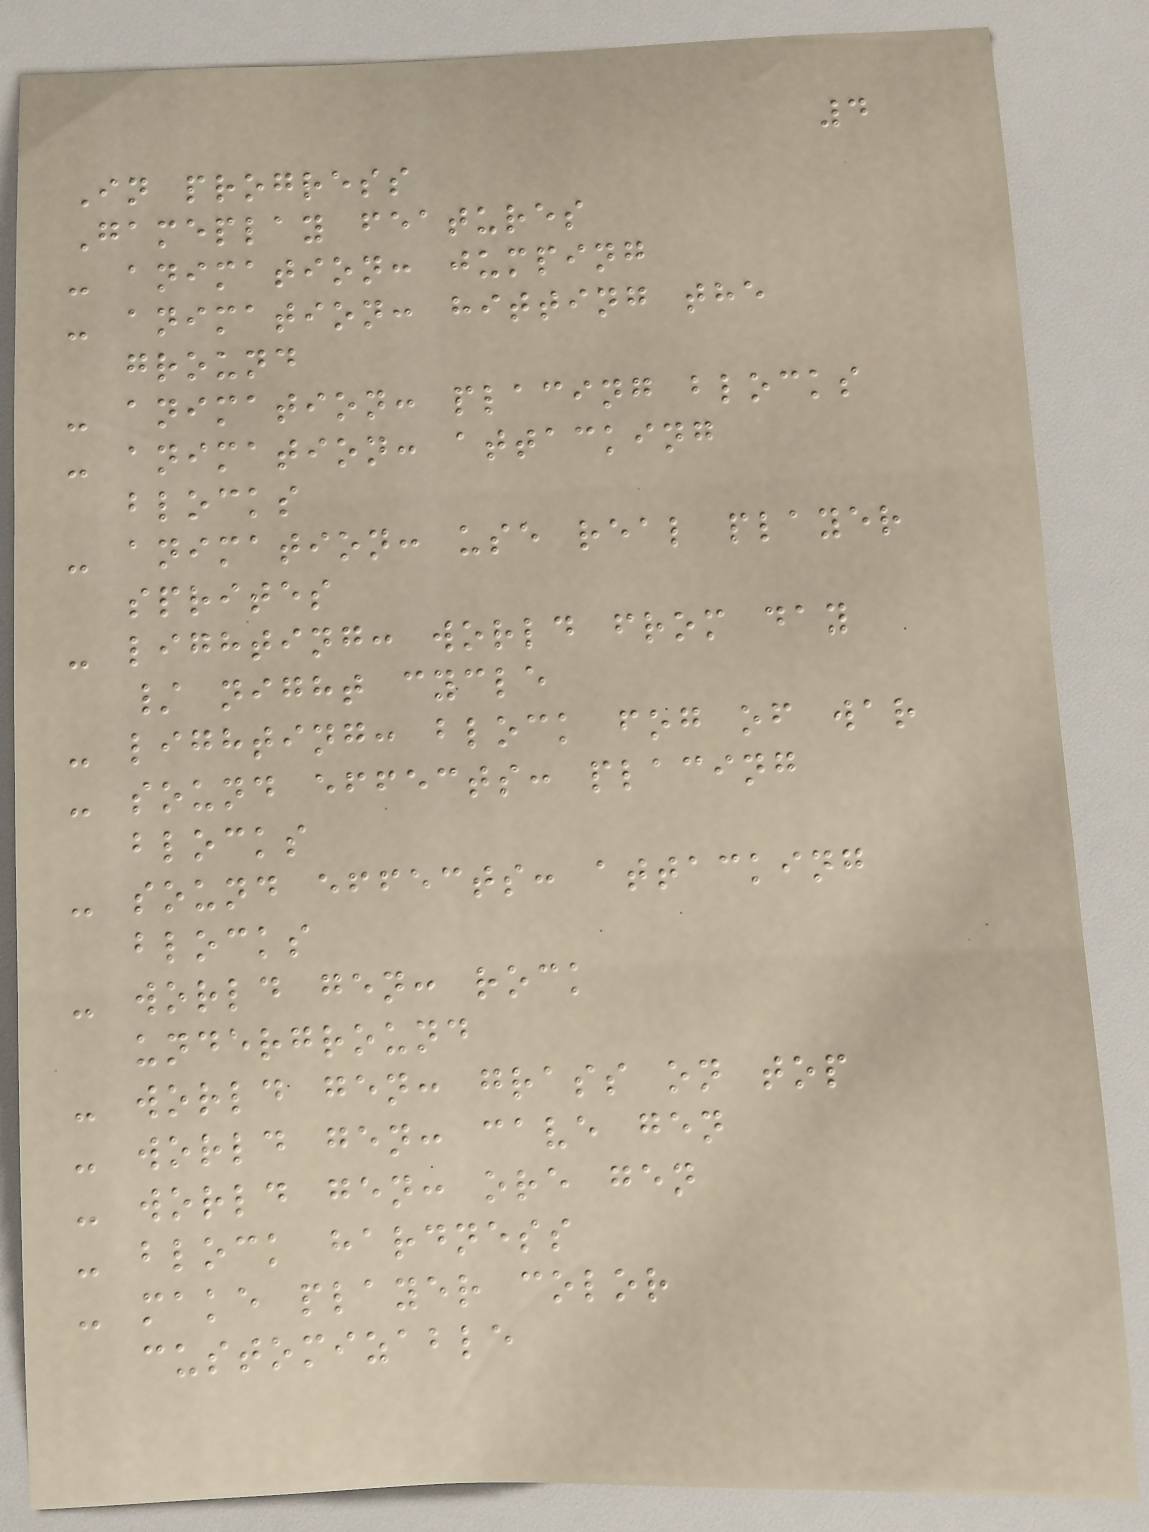4
In progress
Gameplay features
- animation: jumping
- animation: hitting the
ground
- animation: placing blocks
- animation: attacking
blocks
- animation: use real player
sprites
- lighting: world from day
/ night cycle
- lighting: block fog of war
- sound effects: placing
blocks
- sound effects: attacking
blocks
- world gen: rock
underground
- world gen: grass on top
- world gen: cave gen
- world gen: ore gen
- block hardness
- make player color
customizable
